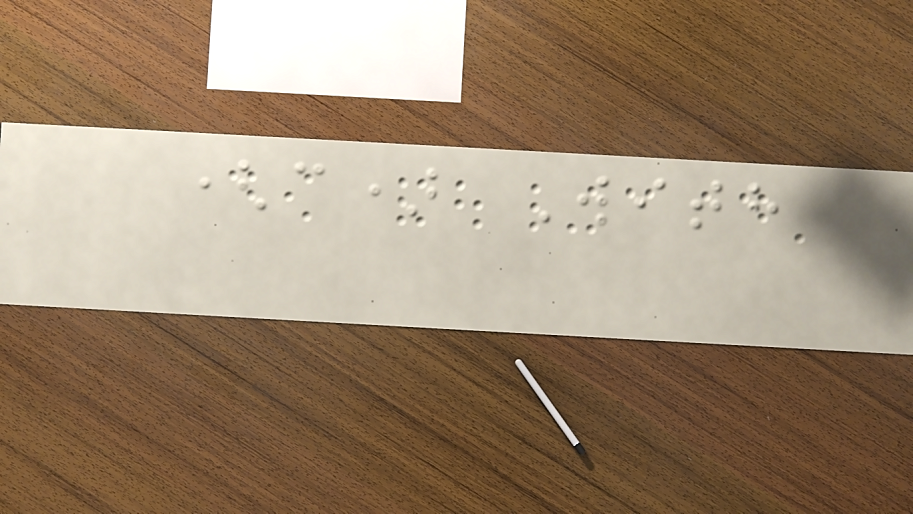(c) With
